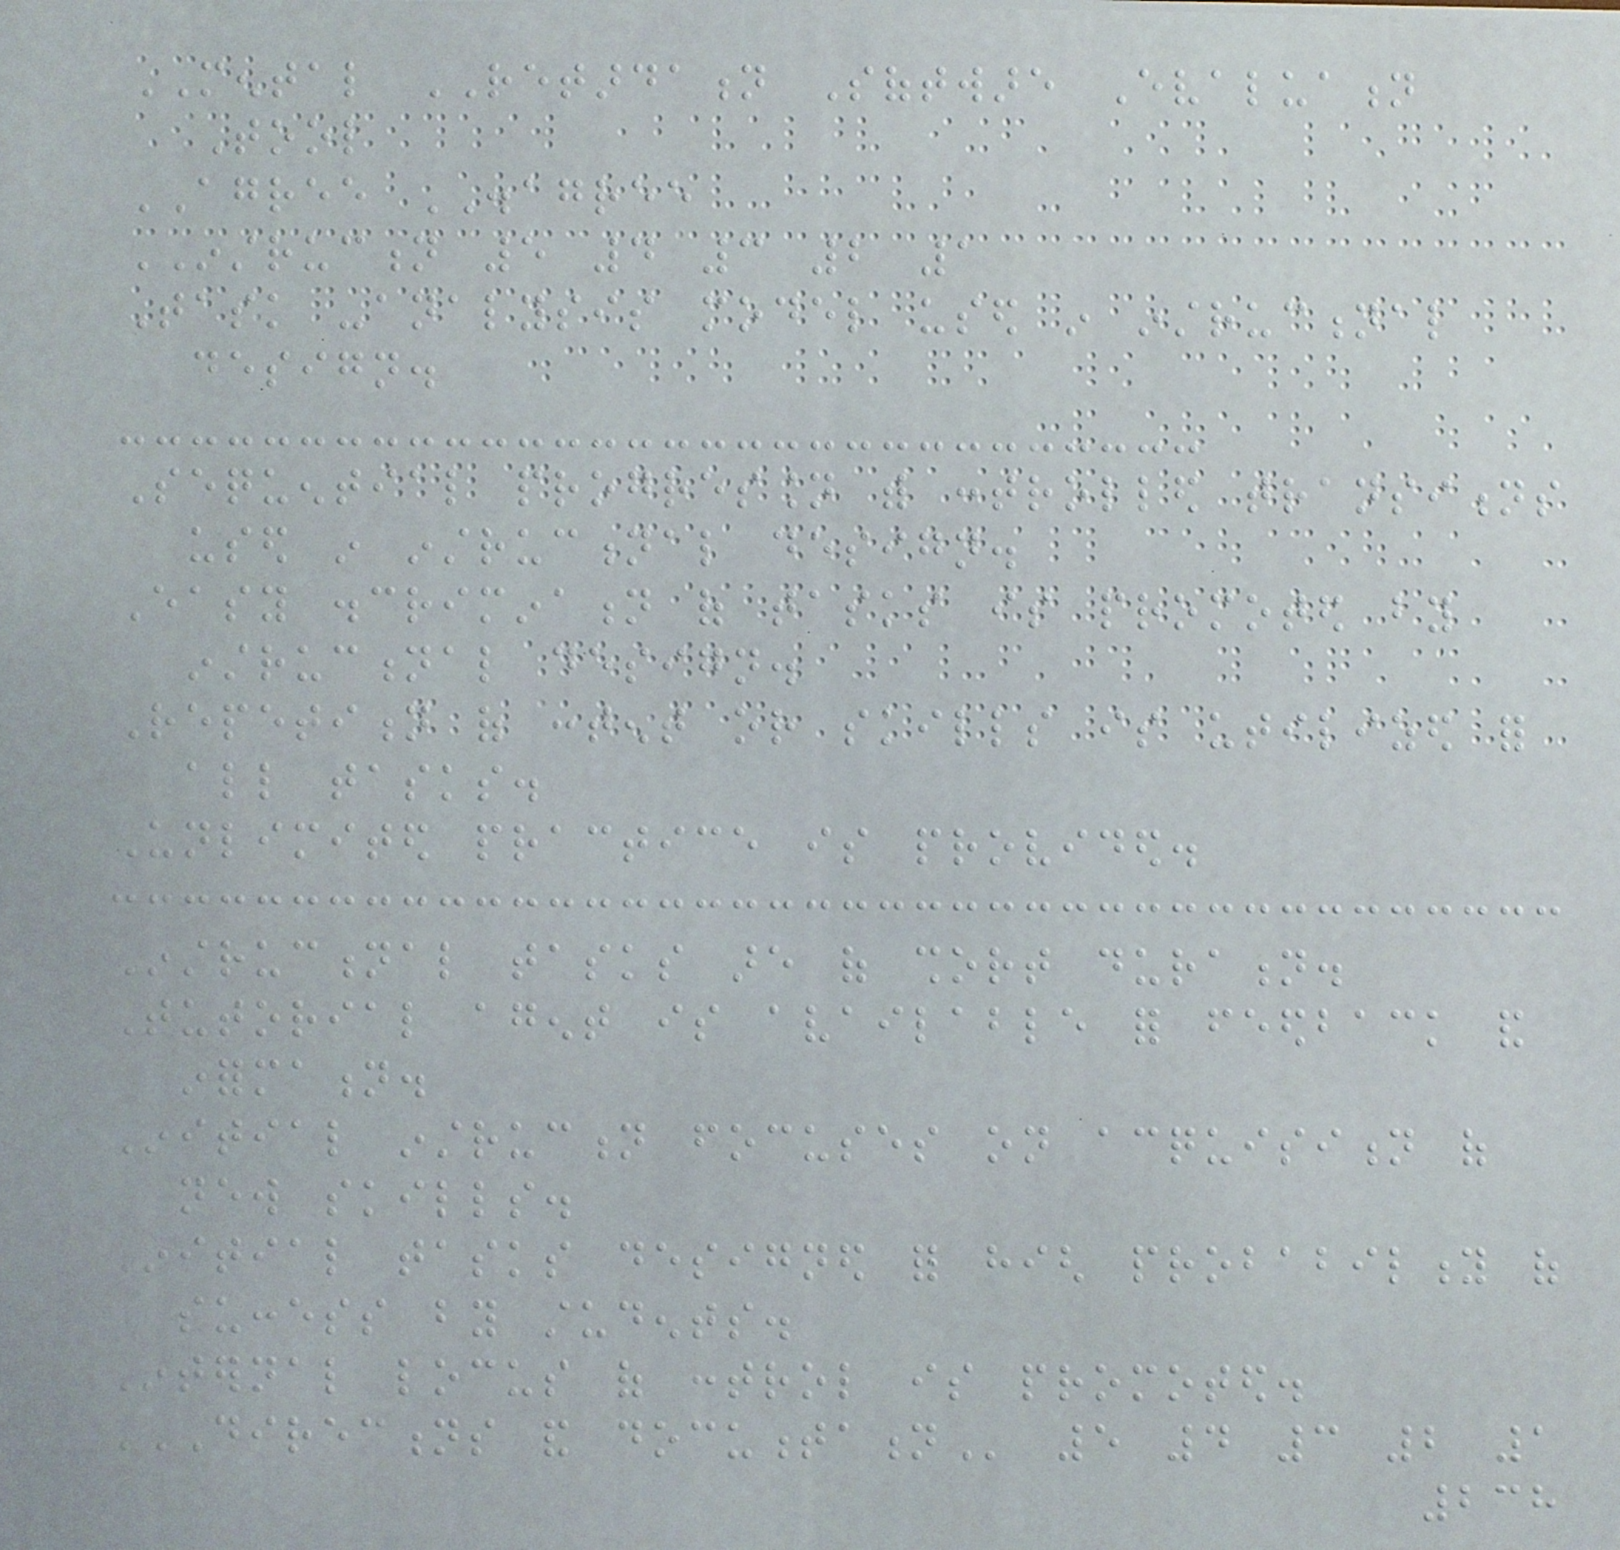MENTAL RETARDATION Software Evaluation
Tool
AGREE DISAGREE
INSTRUCTION 5 4 3 2 1
Task -analysis model used in instructional
design.
Sequential progression with controlled transitions
used in instructional design.
Easy discrimination of tasks is promoted by
instructional design.
Repetition of content or skills is utilized for
all tasks.
Unlimited practice is provided.
Instructional tasks are of short duration.
Tutorial agent is available for feedback and
information.
Initial instruction focuses on acquisition of
new skills.
Initial tasks designed for high probability of
success by students.
Internal locus of control is promoted.
DIRECTIONS AND DOCUMENTATION 5 4 3 2 1
238
